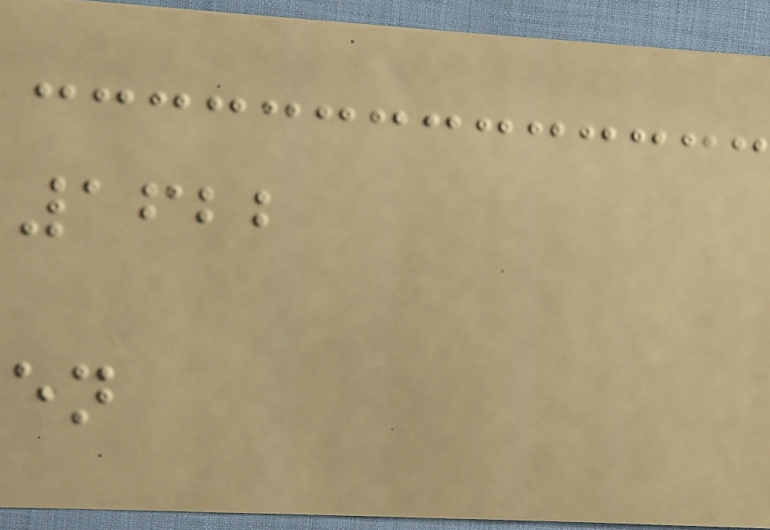1622
en
